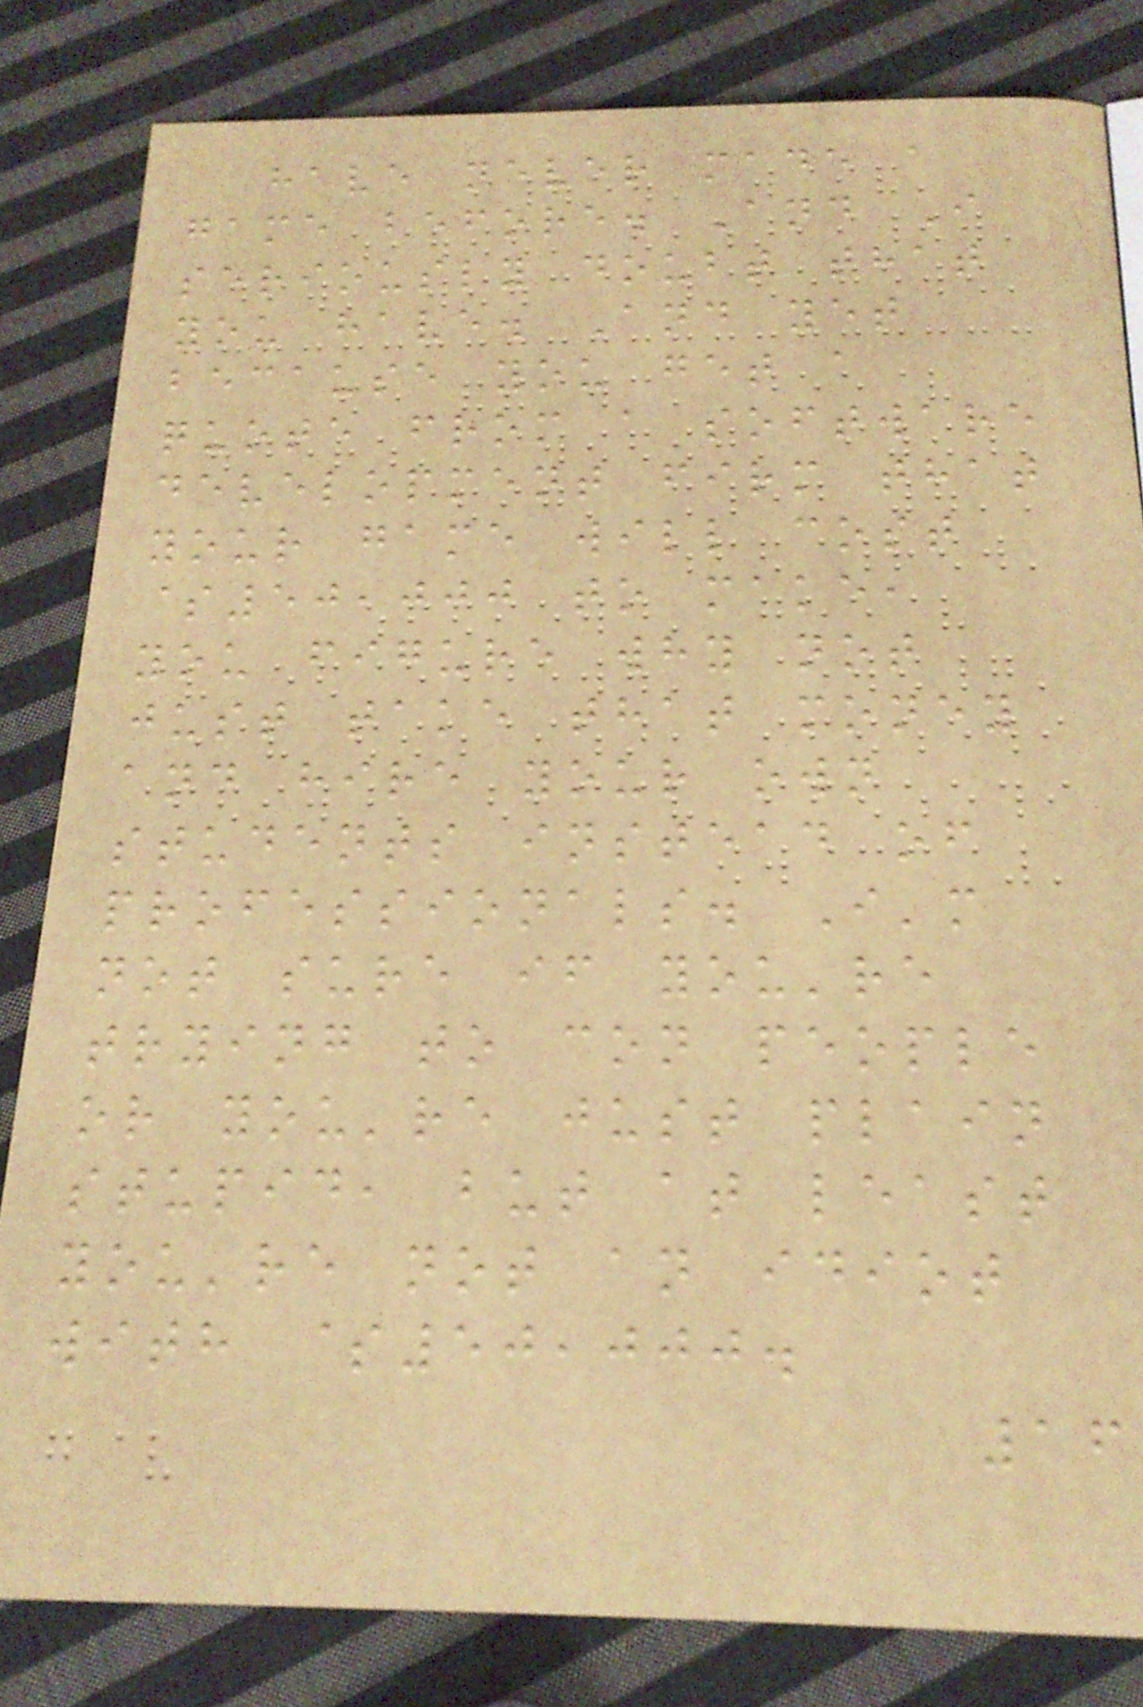have never made a
game before. And I
seriously doubt that
you have. And yet
because you get a
quote from a software
development firm that
your game will cost
$50,000 to make,
you figure why not
just take that money
and hire your own
students instead of
professionals. I'm
not sure if you're
trying to con people
or you're just plain
stupid, but at least
you're not an idiot
with $50,000.
16
